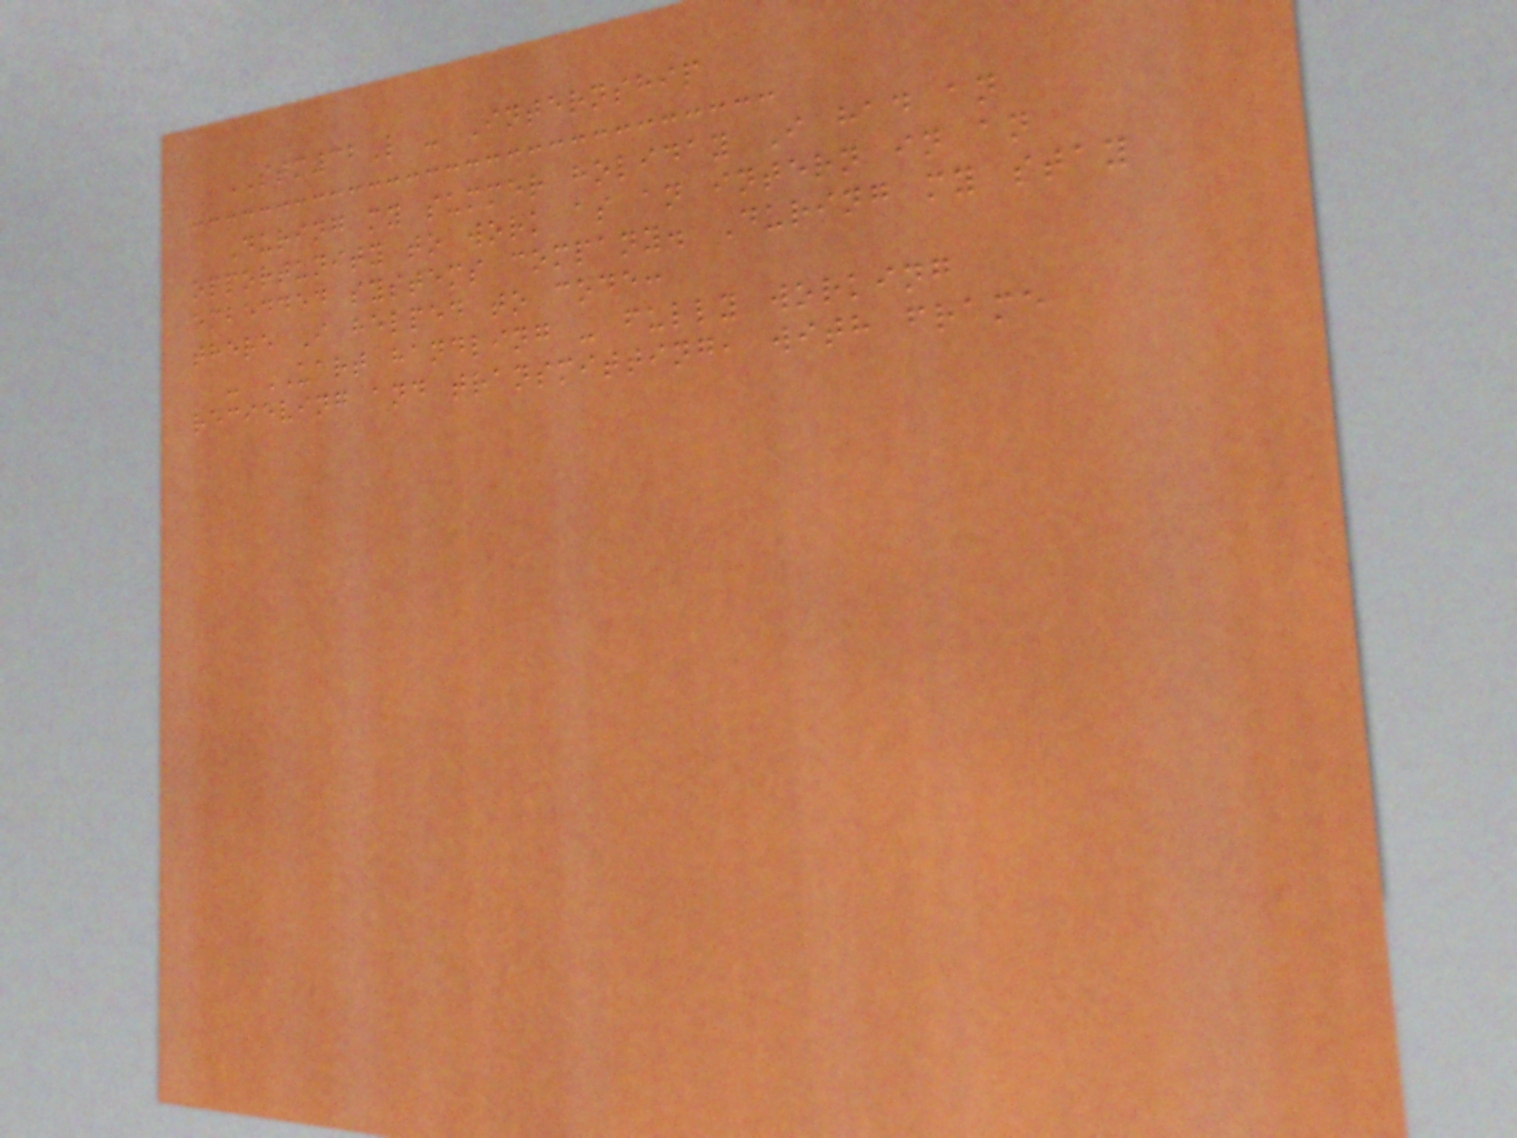STM32L - Internship
During my summer holiday I had an
opportunity to work as an intern in an
embedded systems company. During my stay
there I helped to code:
- UART handling - fully working
recieving and transmitting, with frame
